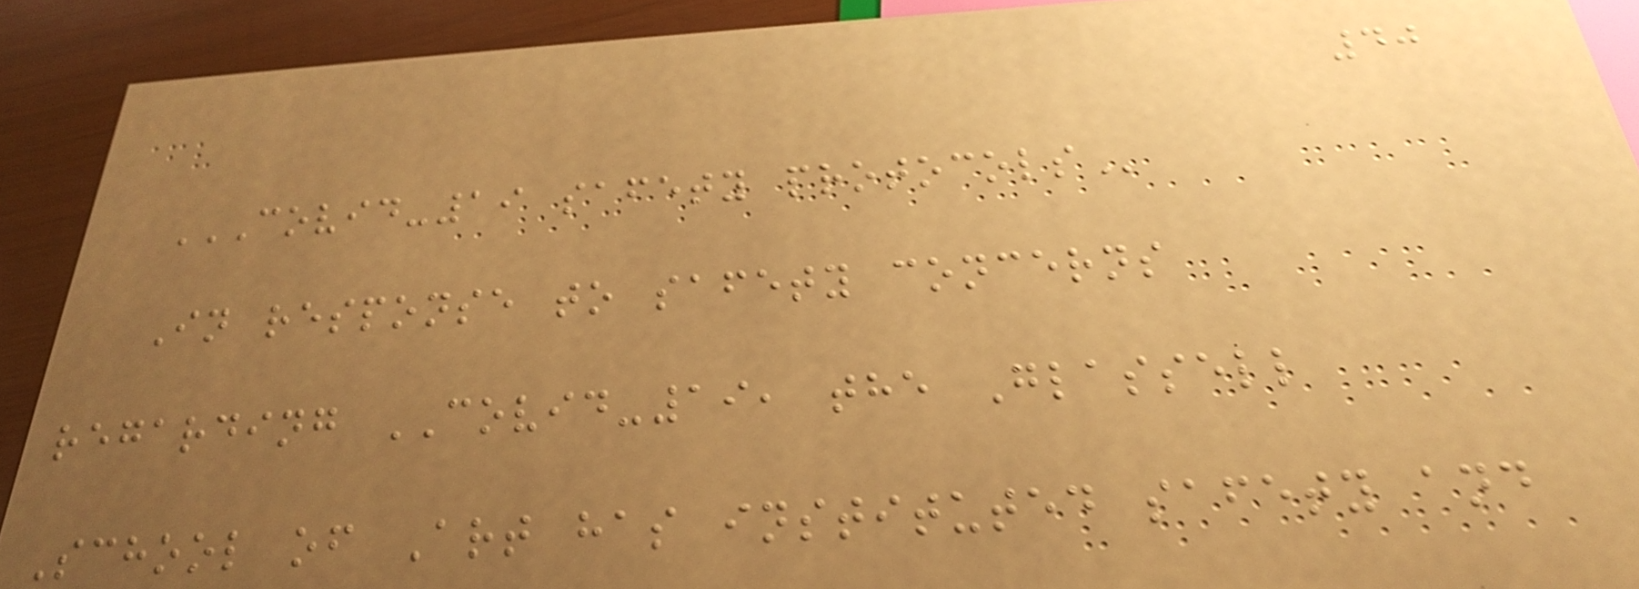40
COVID-19 SAFETY PROTOCOLS
In response to safety concerns
regarding COVID-19, the Glassell
School of Art has instituted safety and
